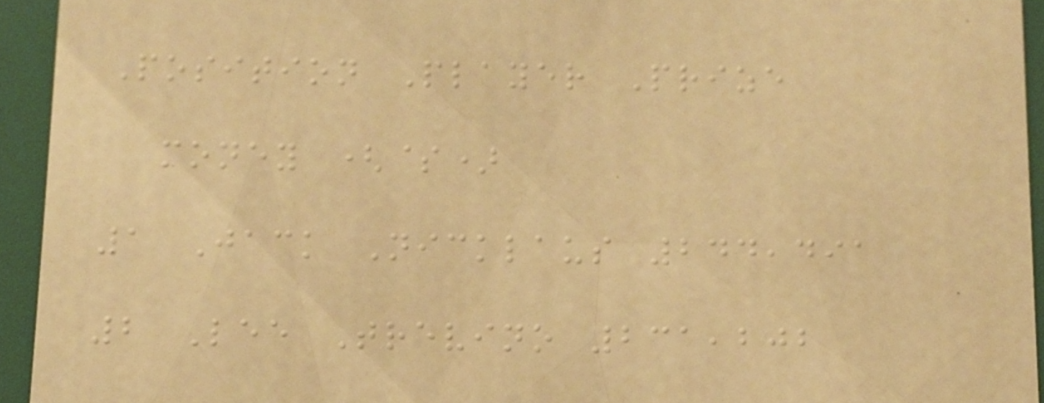Position Player Prize
money ($)
1 Jack Nicklaus 244,491
2 Lee Trevino 231,202
